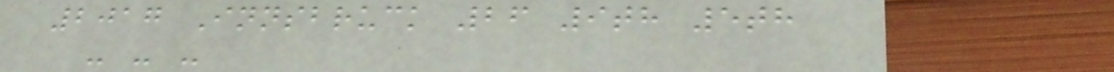2017 Innsbruck 26 9th 5th
- - -
